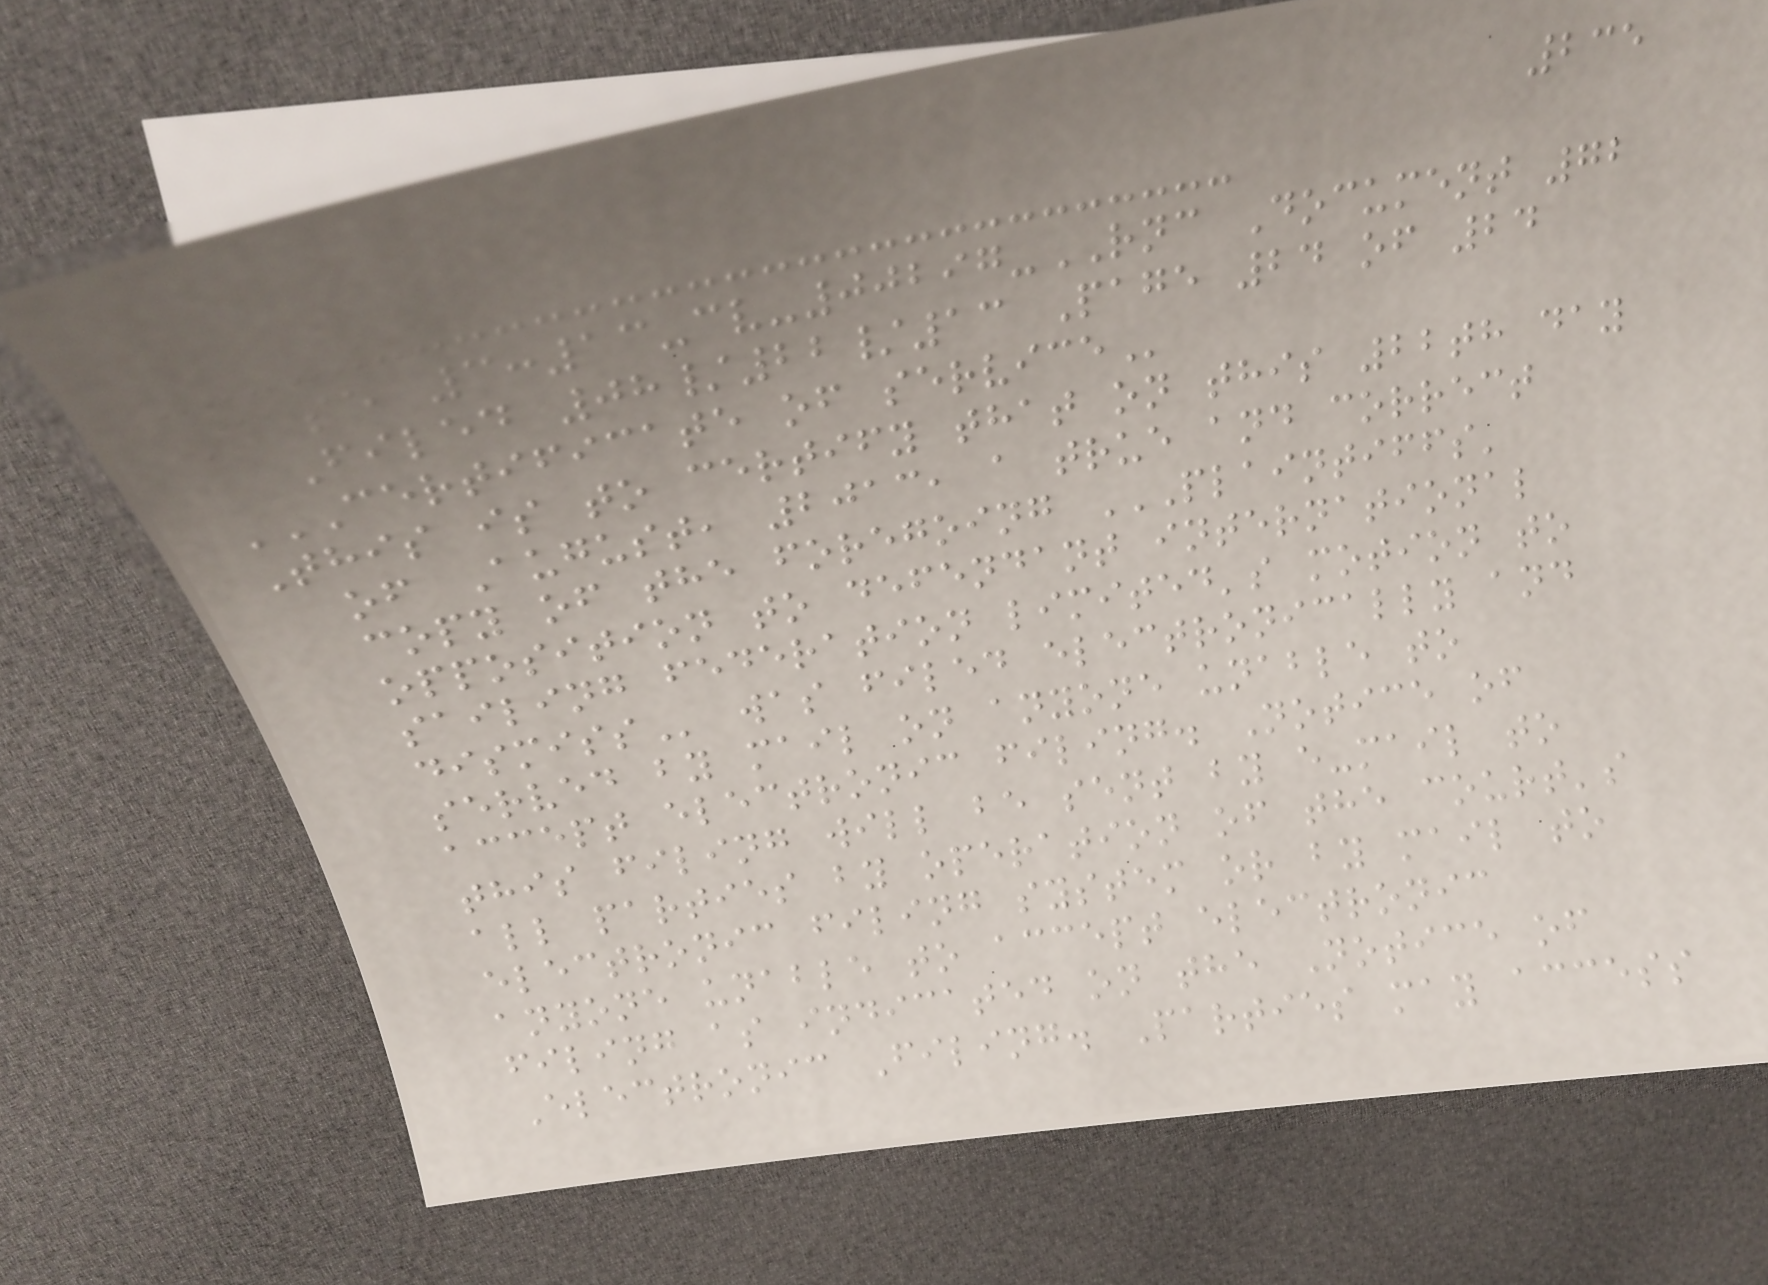235
Case 3:13-cv-00297-RNC Document 72
Filed 08/22/13 Page 24 of 24
CERTIFICATE OF SERVICE
This is to certify that on this 22th day
of August, 2013, a true and correct
copy of the foregoing PLAINTIFFS'
OPPOSITION TO DEFENDANT INTERNATIONAL
SAILING FEDERATION LIMITED'S MOTION TO
DISMISS was filed electronically and
served by mail on anyone unable to
accept electronic filing. Notice of
this filing will be sent by e-mail to
all parties by operation of the court's
electronic filing system or by mail to
anyone unable to accept electronic
filing as indicated on the Notice of
Electronic Filing. Parties may access
